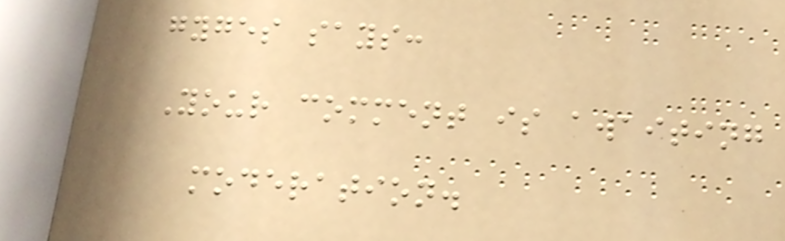gyges says:
Your comment is awaiting
moderation.
